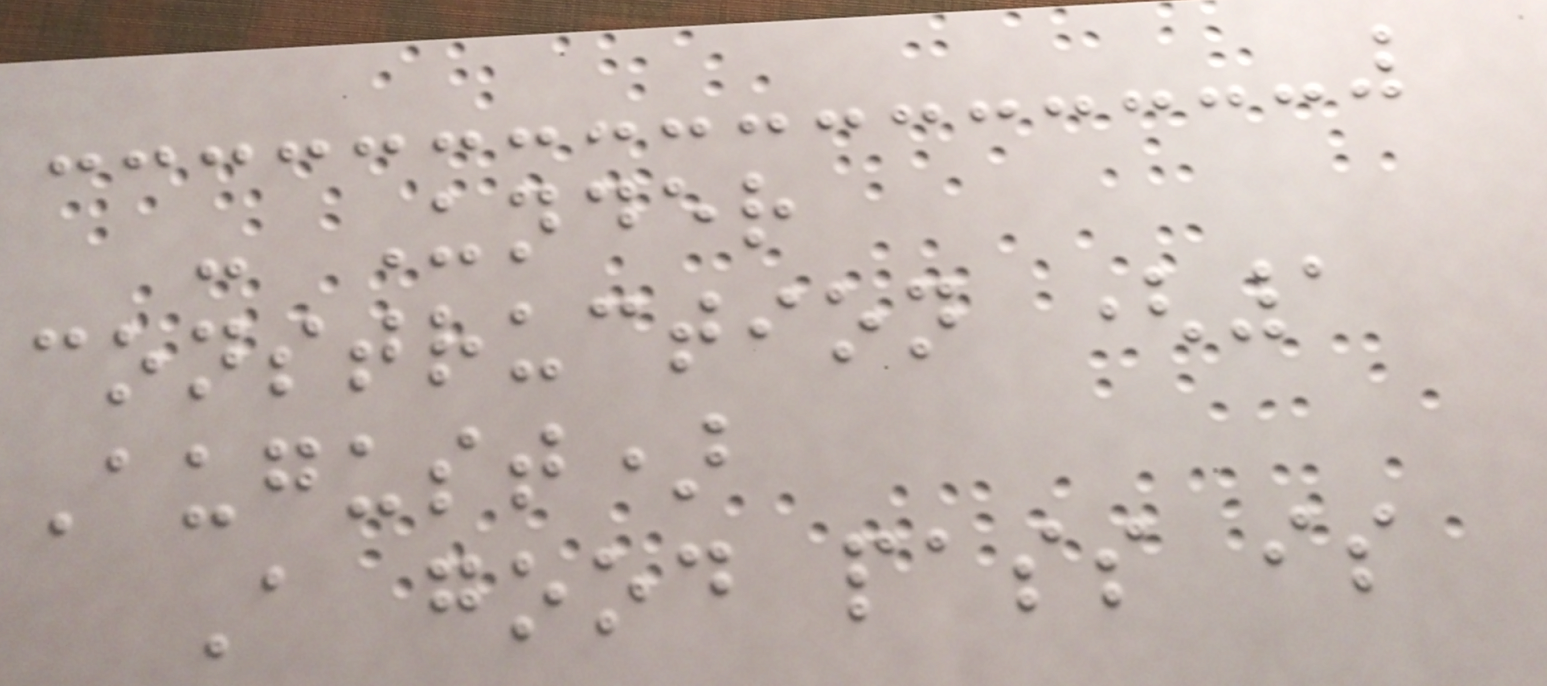- Under
construction (1
August)
A good pass is
